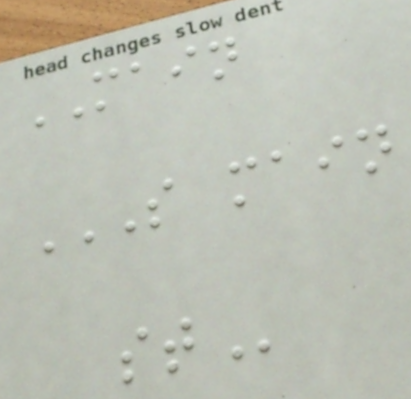MAIN
S MAIN
ST
